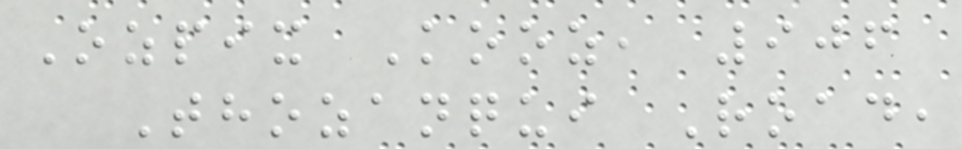Ozpix Kooz, 906
Thozanqui Road,
